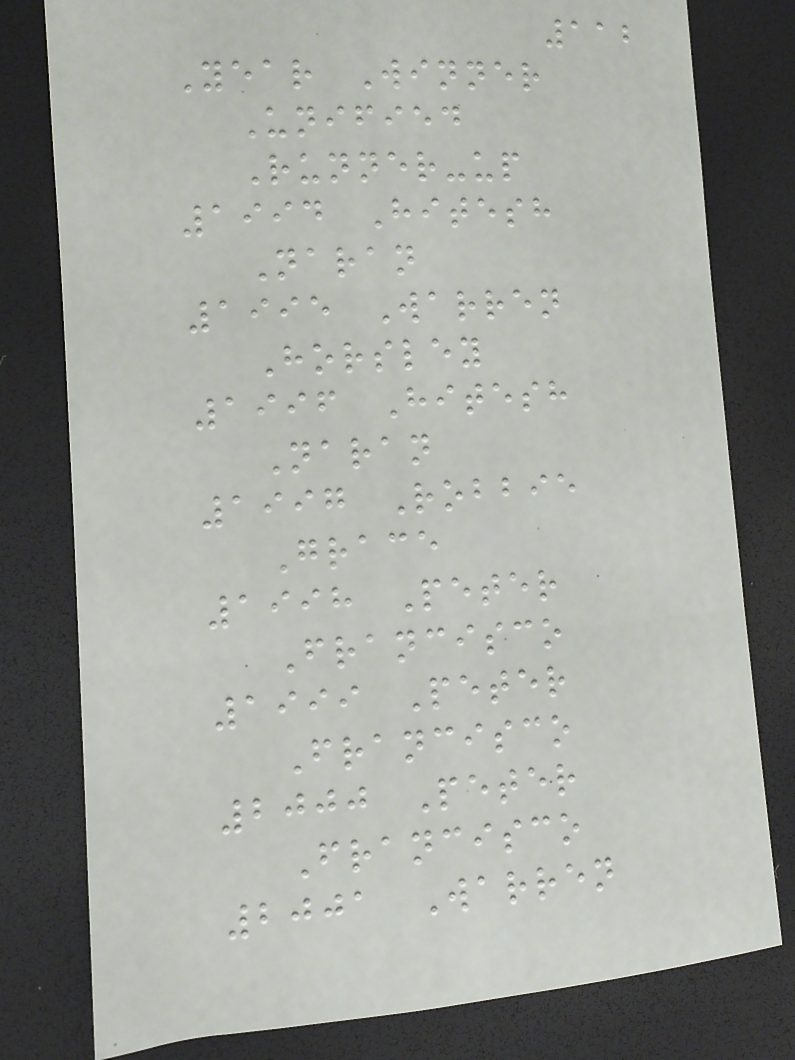112
Year Winner
Unified
Runner-up
1994 Hitesh
Naran
1995 Warren
Horsley
1996 Hitesh
Naran
1997 Robbie
Grace
1998 Peter
Francisco
1999 Peter
Francisco
2000 Peter
Francisco
2001 Warren
